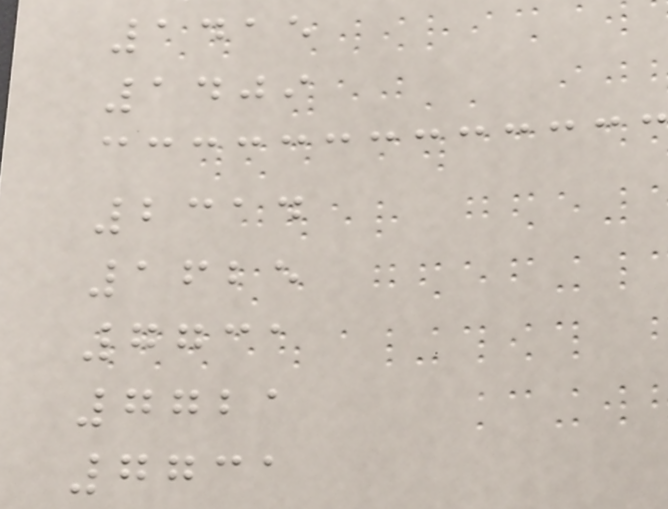1415
1409
2314
1625
7731
7721
7731
